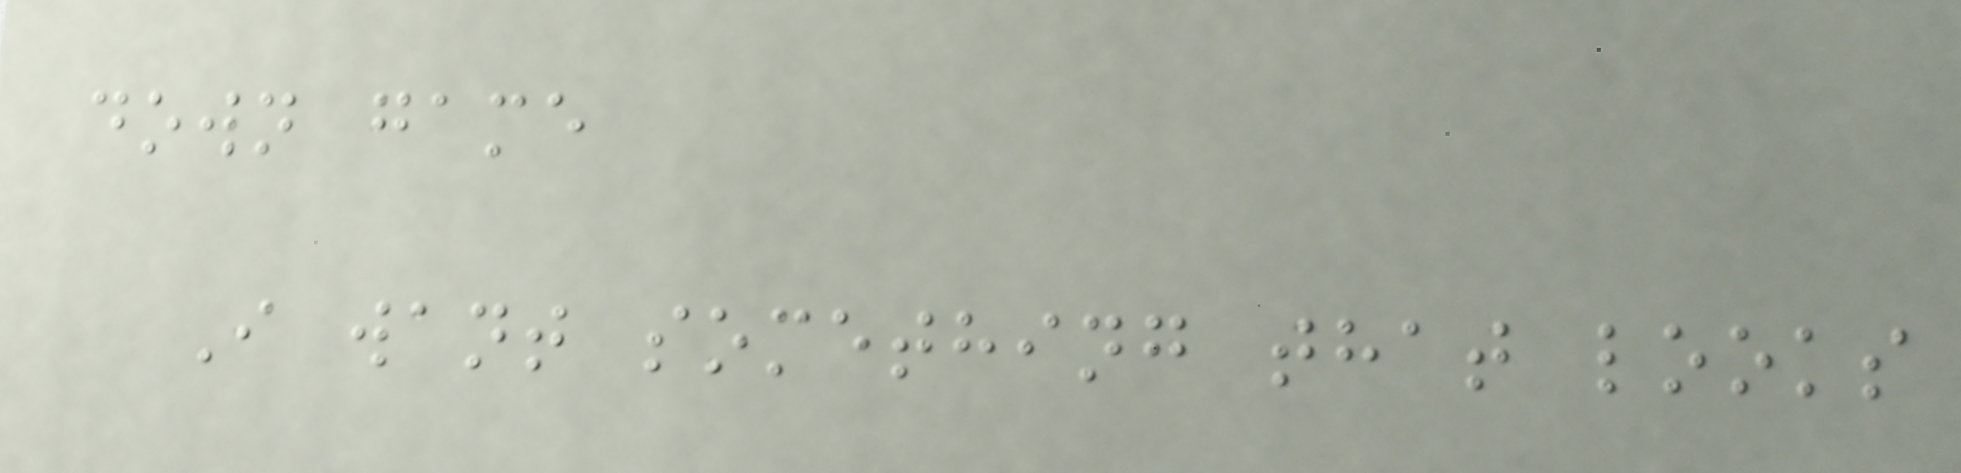down game
I want something that looks
